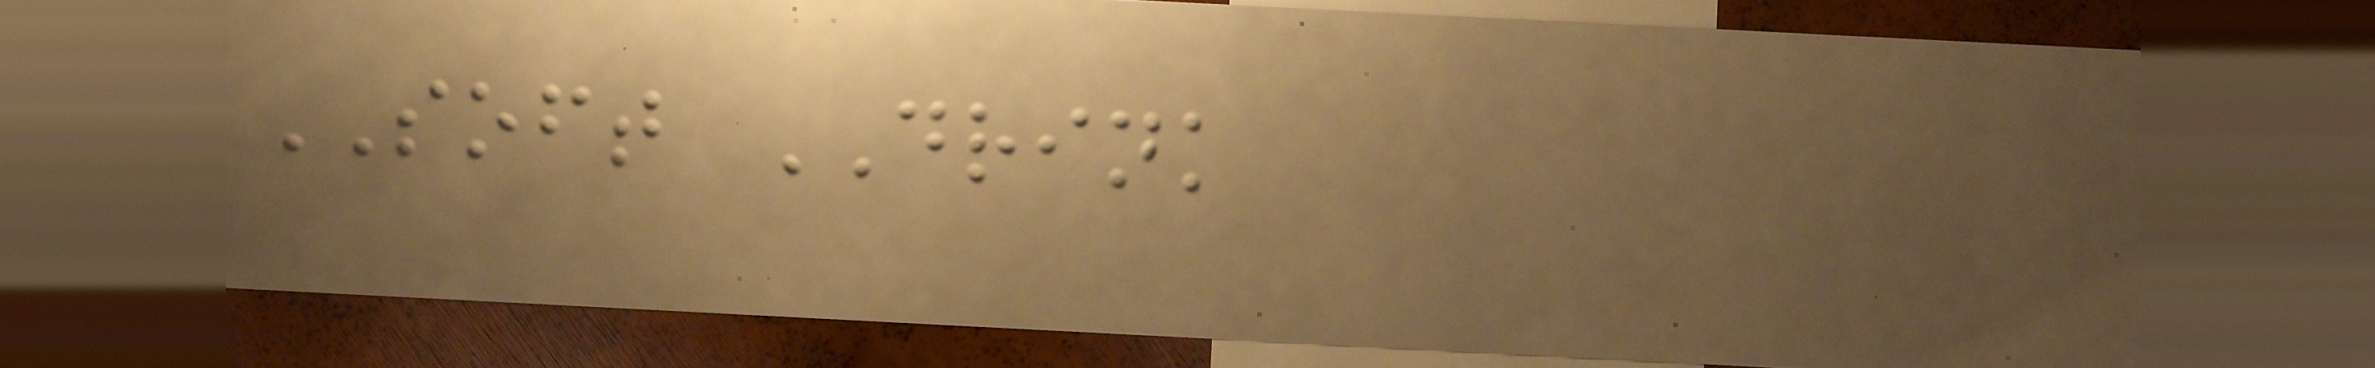SOFT DRINK
